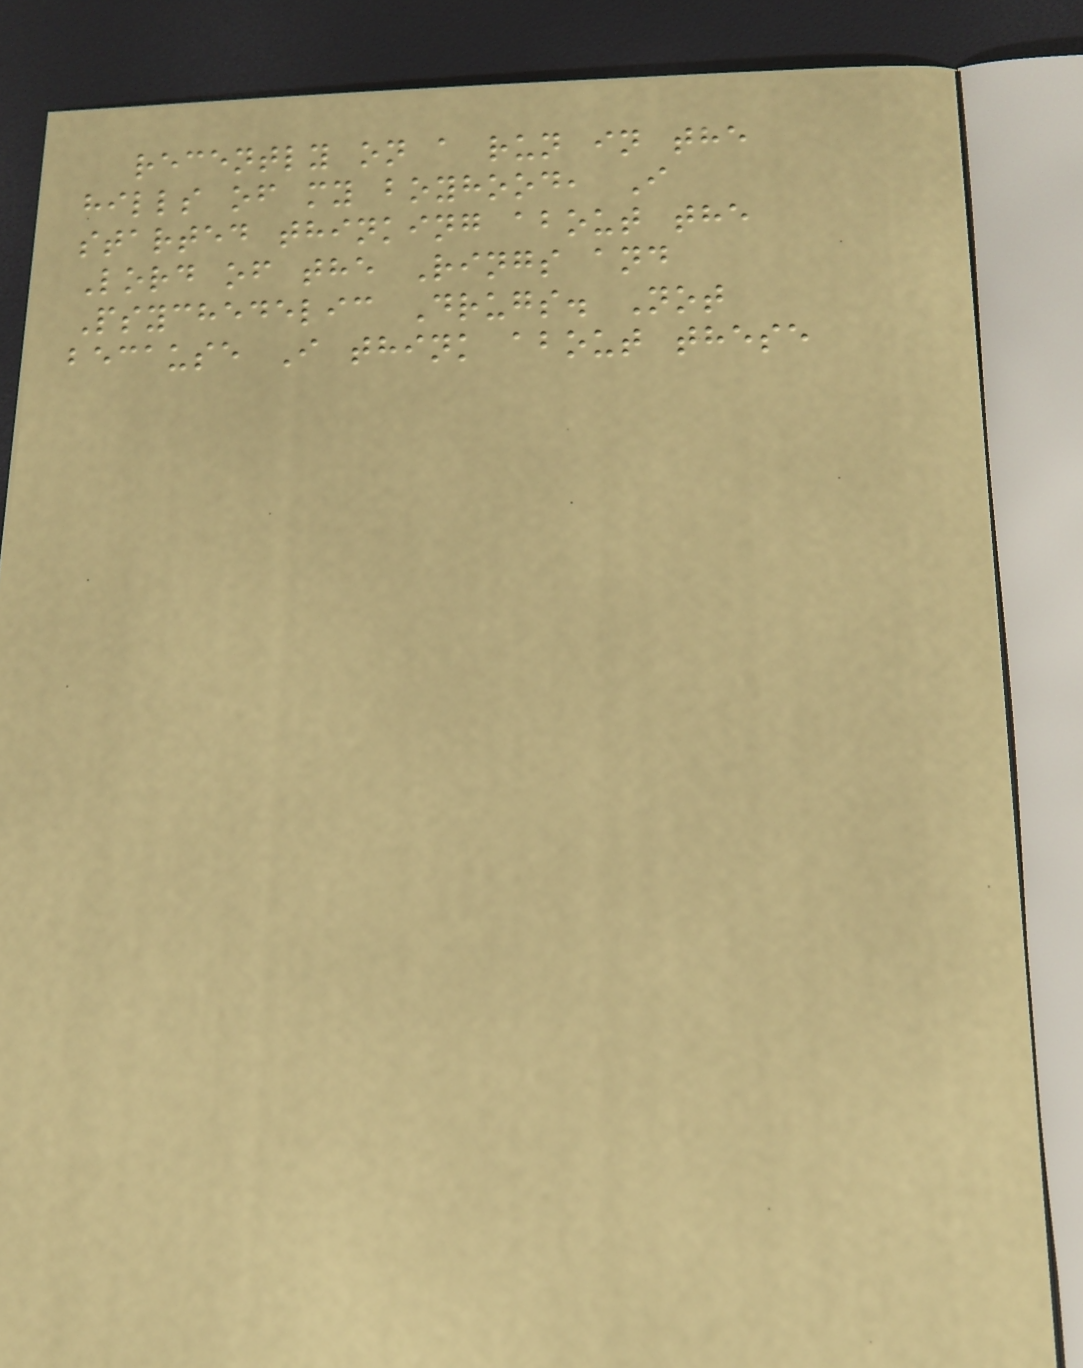recently on a run in the
hills of my boyhood, I
started thinking about the
Lord of the Rings and
Psychedelic Drugs. Not
because I think about these
